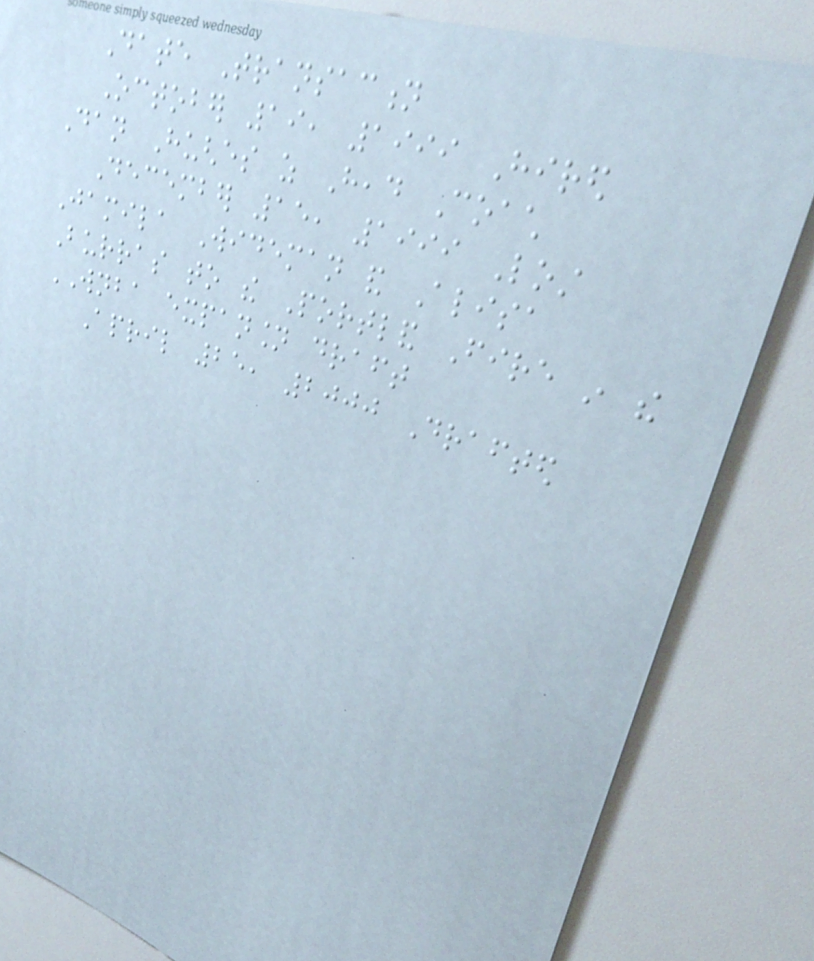Date Transaction
October 19, 1999 Hired
Dan Hughes as Head Coach
December 15, 1999 Lost
Jamila Wideman and Alisa
Burras to the Portland Fire in the
WNBA expansion draft
April 25, 2000 Drafted
